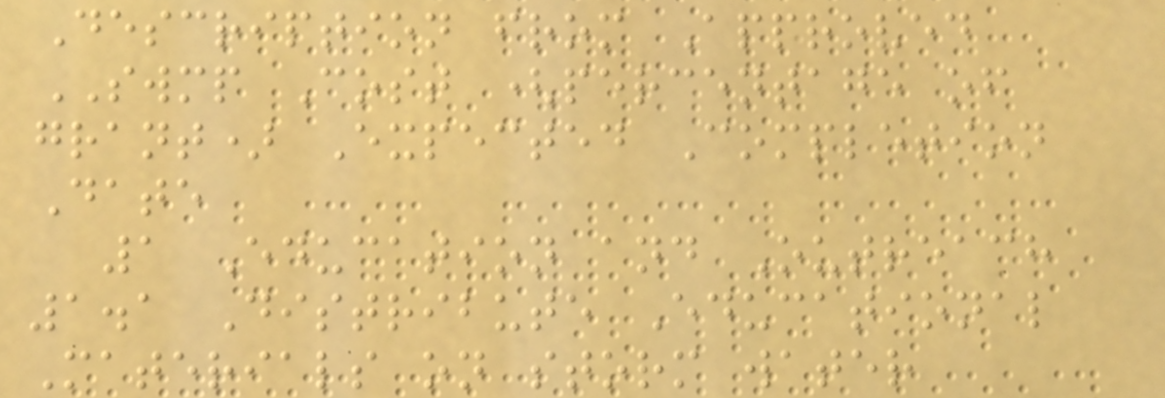Description from Approved
SWMP Cost (percentage of
grant) Expected Completion
Date
1 Education and Outreach
1.1 Distribute Educational
Materials on storm water
